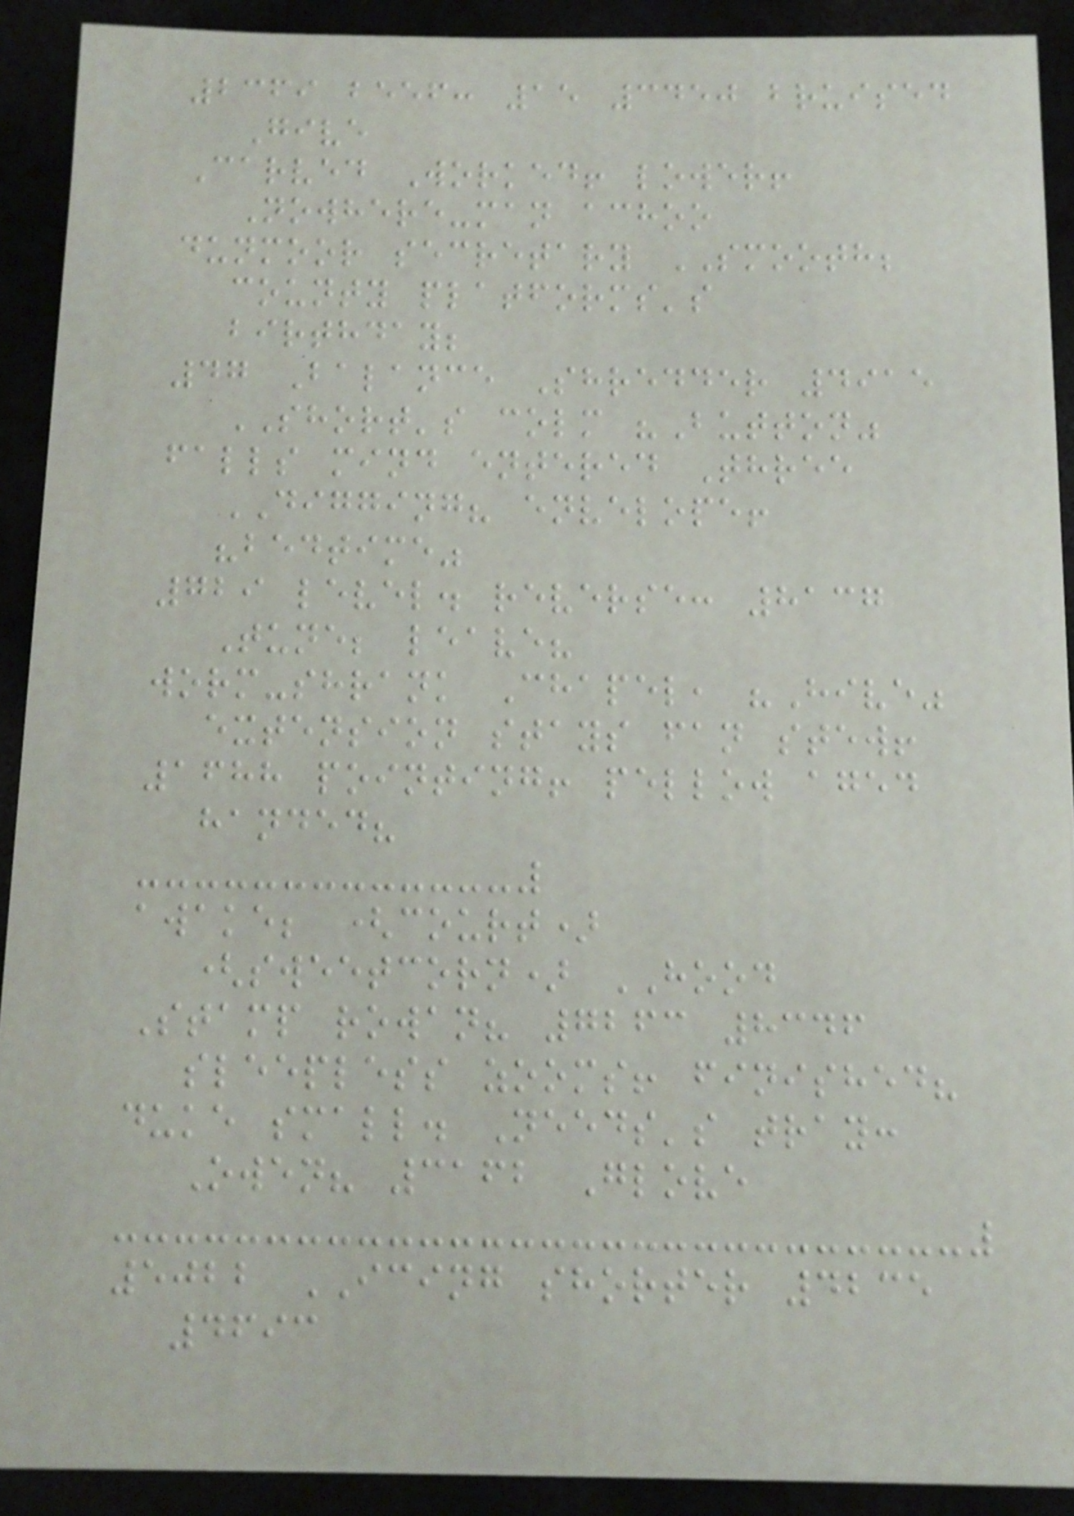2369 beef: 15 3450 bruised
Give
Carved Worked! lower!
Nowhere-man achoo
dunmoor secretary SMOOTH;
county platforms's
birthday;
47 Balance Shredder 4915
SHORT's colm "Button"
falls mind entered Three
DIGGING? envelope!
"bedtime"
729 level. reverse: 8137
Tune; leave?
worm-shrank Chapel, "Hive"
extension stays fan stew!
1688 pointing! pellow aged
handed?
awake; (court)
(sweetcorn) HOOD
Stamp rowan? 7263 8346
sleepless zooms! finished?
duke small. Needs's tray:
Owen? 3162 Glove
5022 ICING shorter 4235
4693
